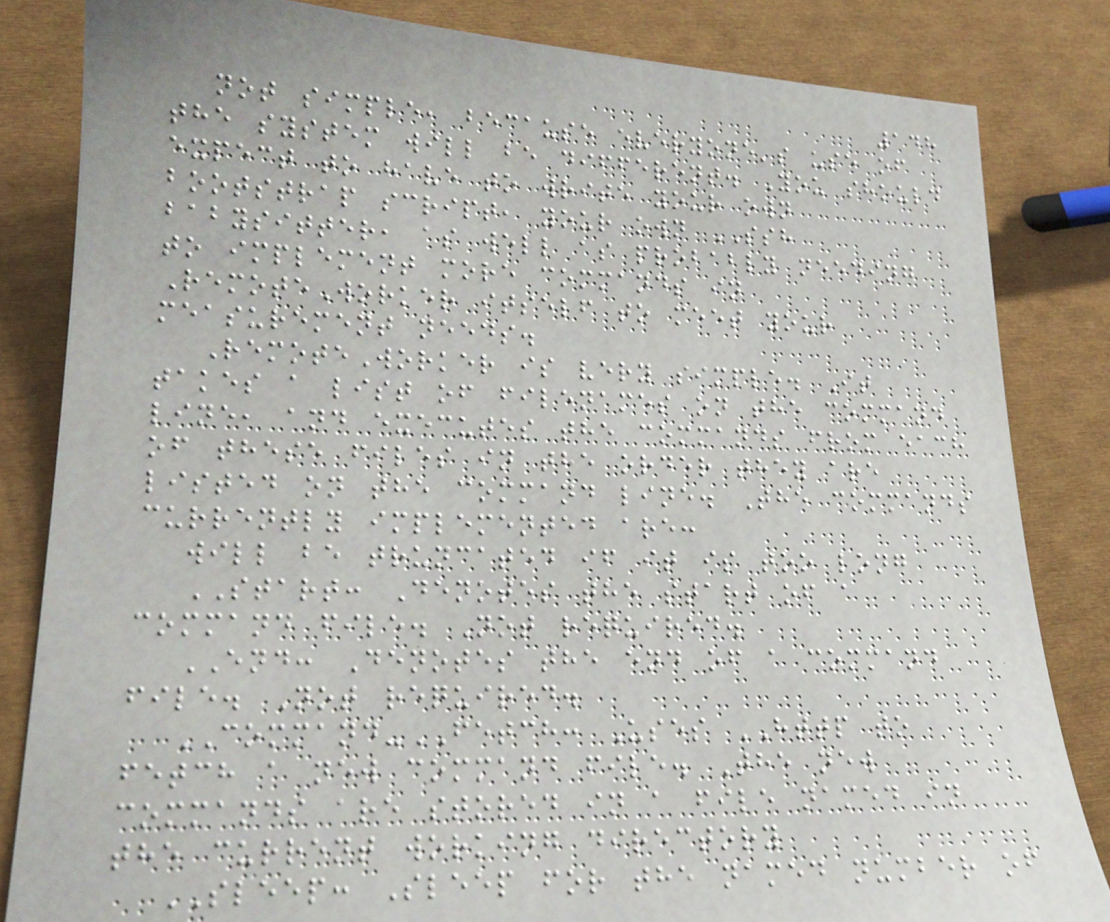148
not simple, because everyone's use of
the system will be different. You should
expect to have to write your own
bootstrap script, your own SSH
babysitter, as well as probably needing
to implement more commands in
RemoteWorker itself to meet your
measurement needs.
RemoteWorker is very simple. It
takes a list of filenames on the command
line, and executes the commands from each
of these files in the order they are
listed on the command line. The commands
currently implemented are:
will be truncated if it is too long
START: Denotes the start of a
command file. Not required.
END: Denotes the end of a command
file. Not required.
COMMAND-FETCH: Uses HTTP to
fetch a new command file. The new
commands are stored in a file named in
the current working directory
SLEEP: Sleep for the named number of
